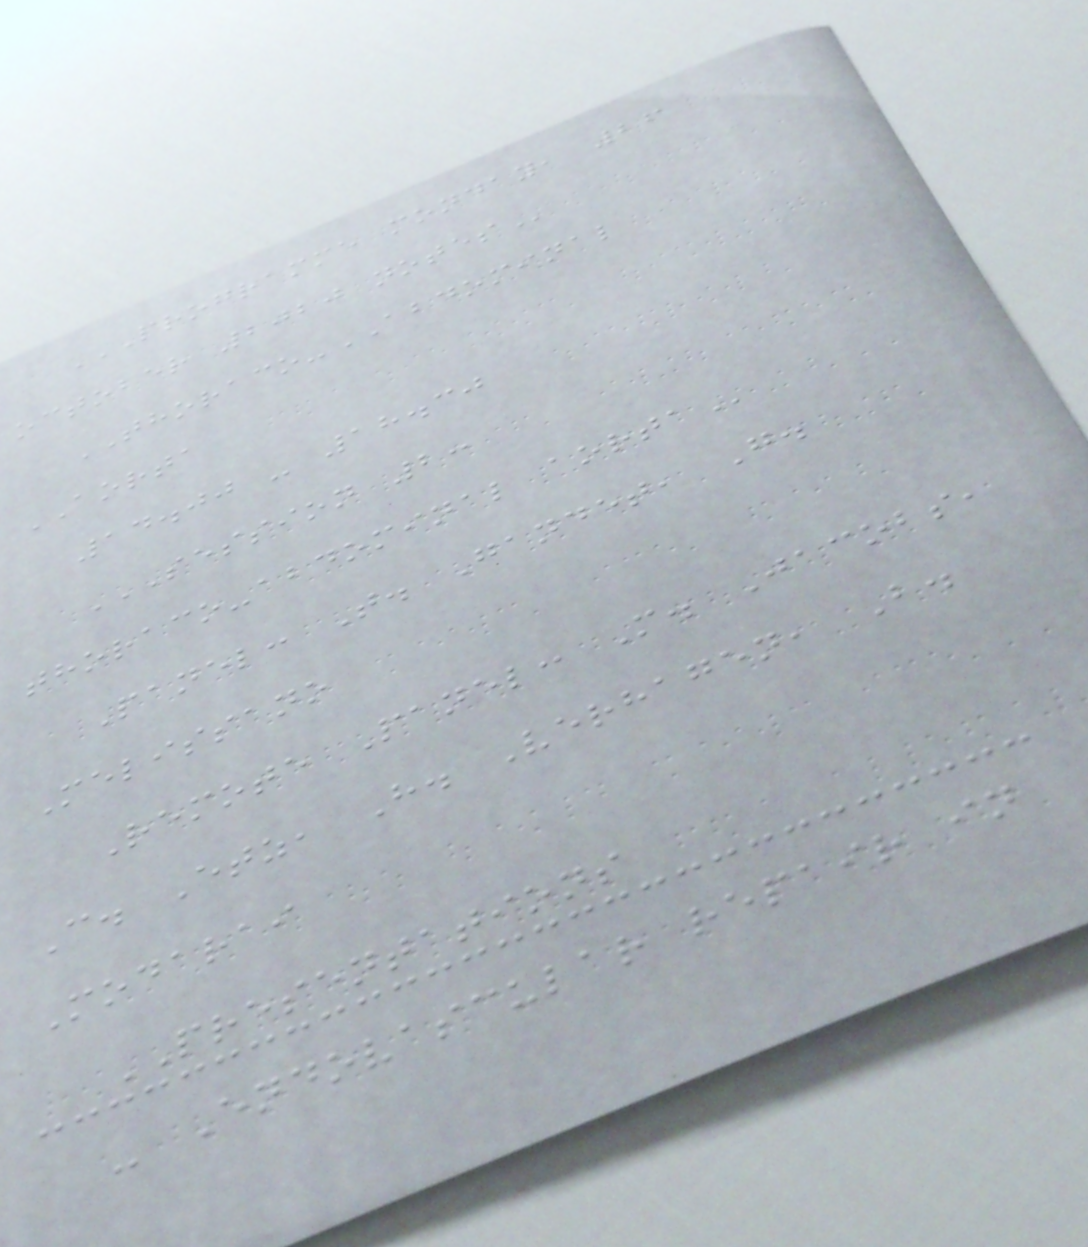PROGRAMME MONDAY, 26
OCTOBER 2020 NOTES
THORACO-ABDOMINAL
AORTA
14.00 - 18.30
SESSION 2:
THORACO-ABDOMINAL AORTA
Panel: T. Gandet, G.
Melissano
Remote Panel: M. Jacobs,
C. Etz, H. Verhagen, B.
Modarai
PRESENTATIONS
- Endovascular repair in
